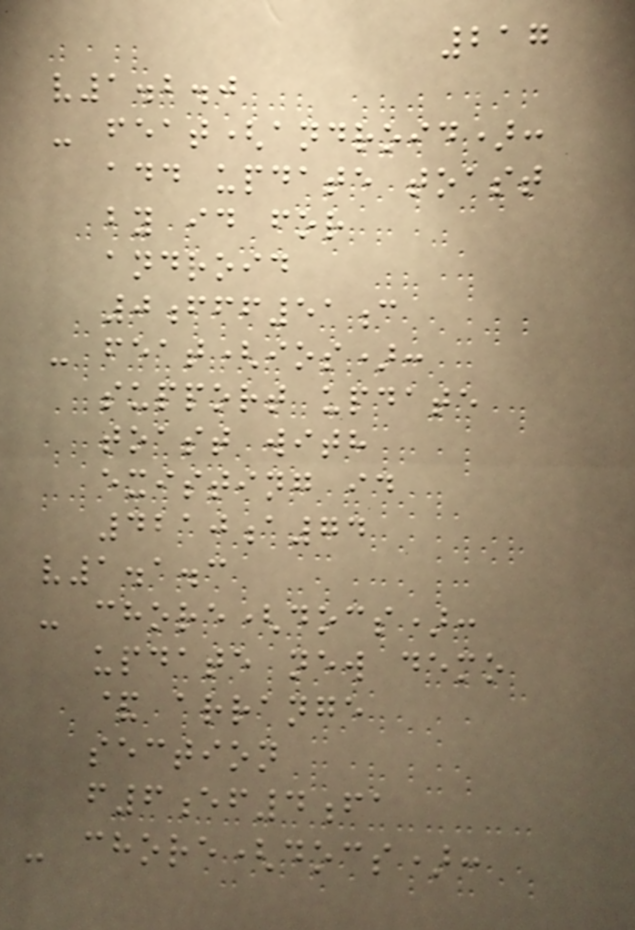217
v1.2.0
- feat(android):
add update toast
by id for
android
0fff51c
- feat(ios):
support update
toast with
existing id
4210a74
v1.1.3
- chore(docs):
update new demo
& arrange
section
f6ef4fa
- chore(docs):
